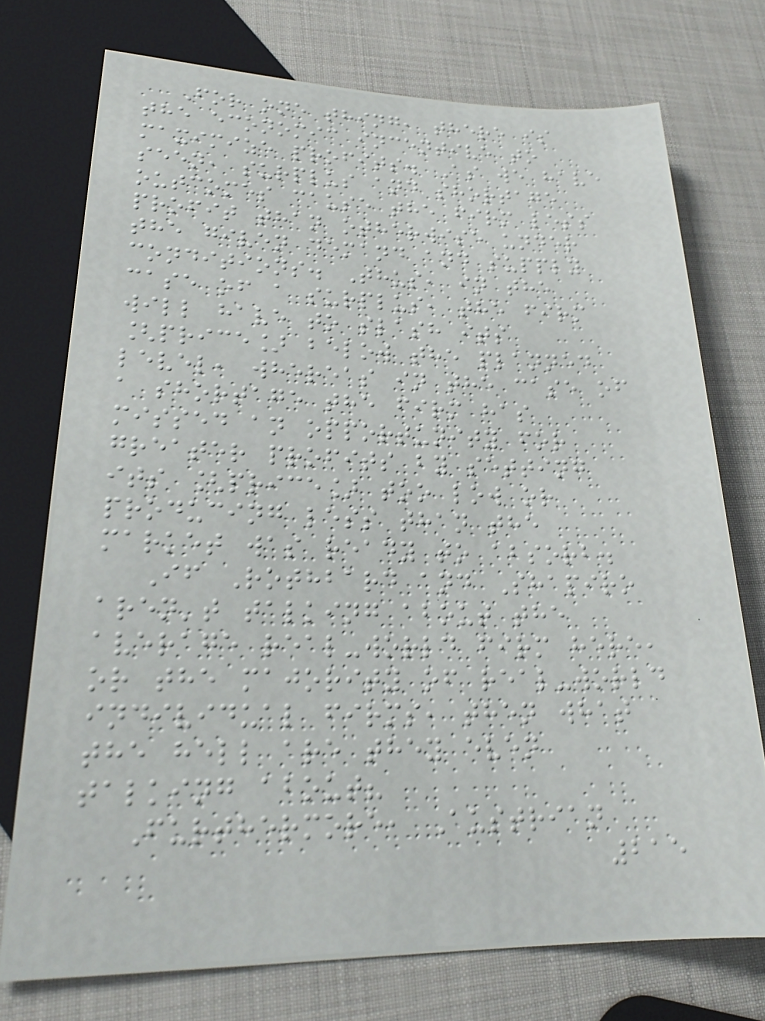For one thing, there is
the economic incentive to
maximize profits. As we have
seen, surplus and shortage
outcomes cause the firm less
profit than otherwise under
the given demand and supply
conditions. Thus, in the
case of a surplus, the firm
will have to slash its
[price] below the planned
level, whereas in the case of
a shortage the firm has
missed an opportunity for
greater profits by setting
its [price] too low or
producing less than the
market was ready to absorb.
If Rothbard and Shapiro
aren't talking about the
average real-world firm here,
or the majority of real-world
individual firms, then what
the hell are they even
talking about?
Furthermore, Austrian
215
